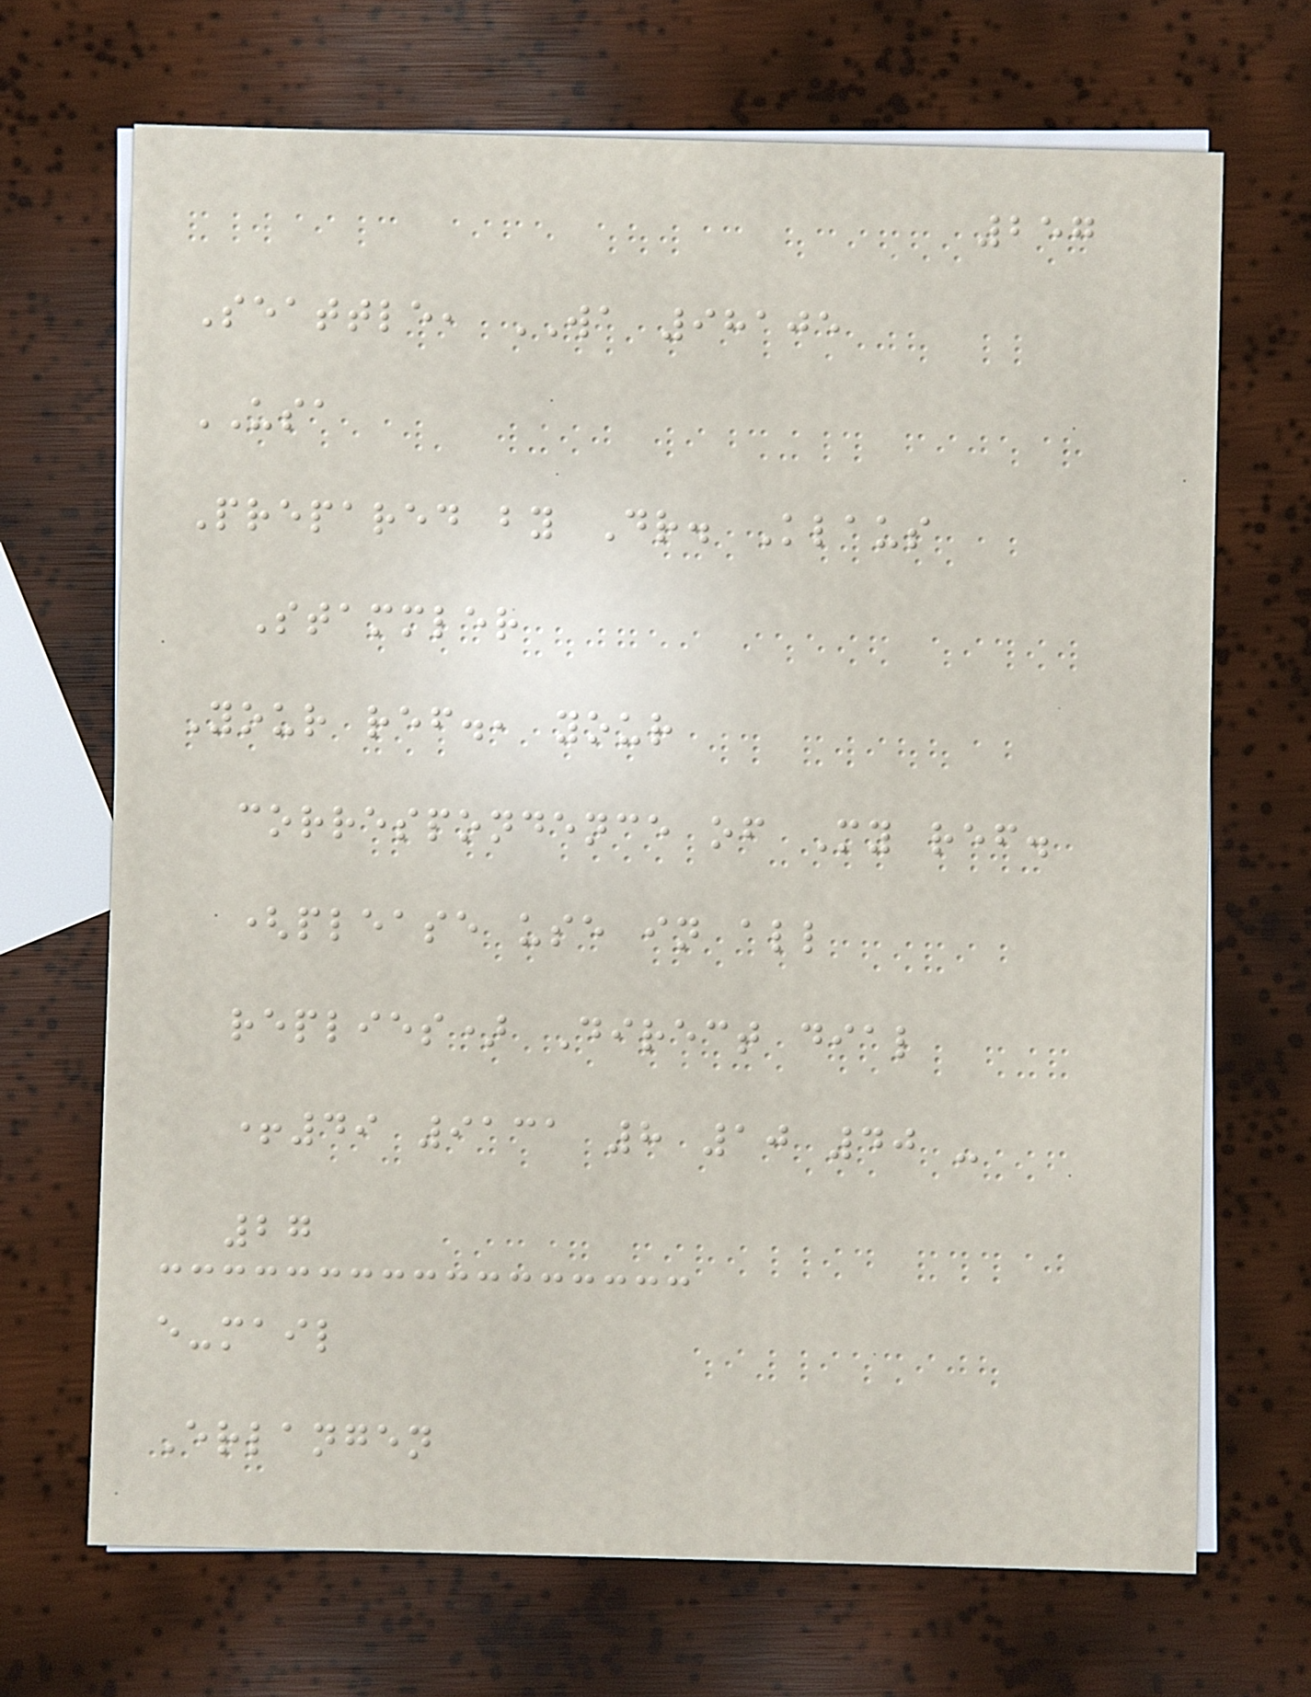257
Seattle, WA 98105
USA
Prepared by Dr. Klaus
Stammler
Your ref., your
correspondence of My ref.
(please use in all
replies) Direct dial
+49 9131 8 10 40 -
27
e-mail
Erlangen
